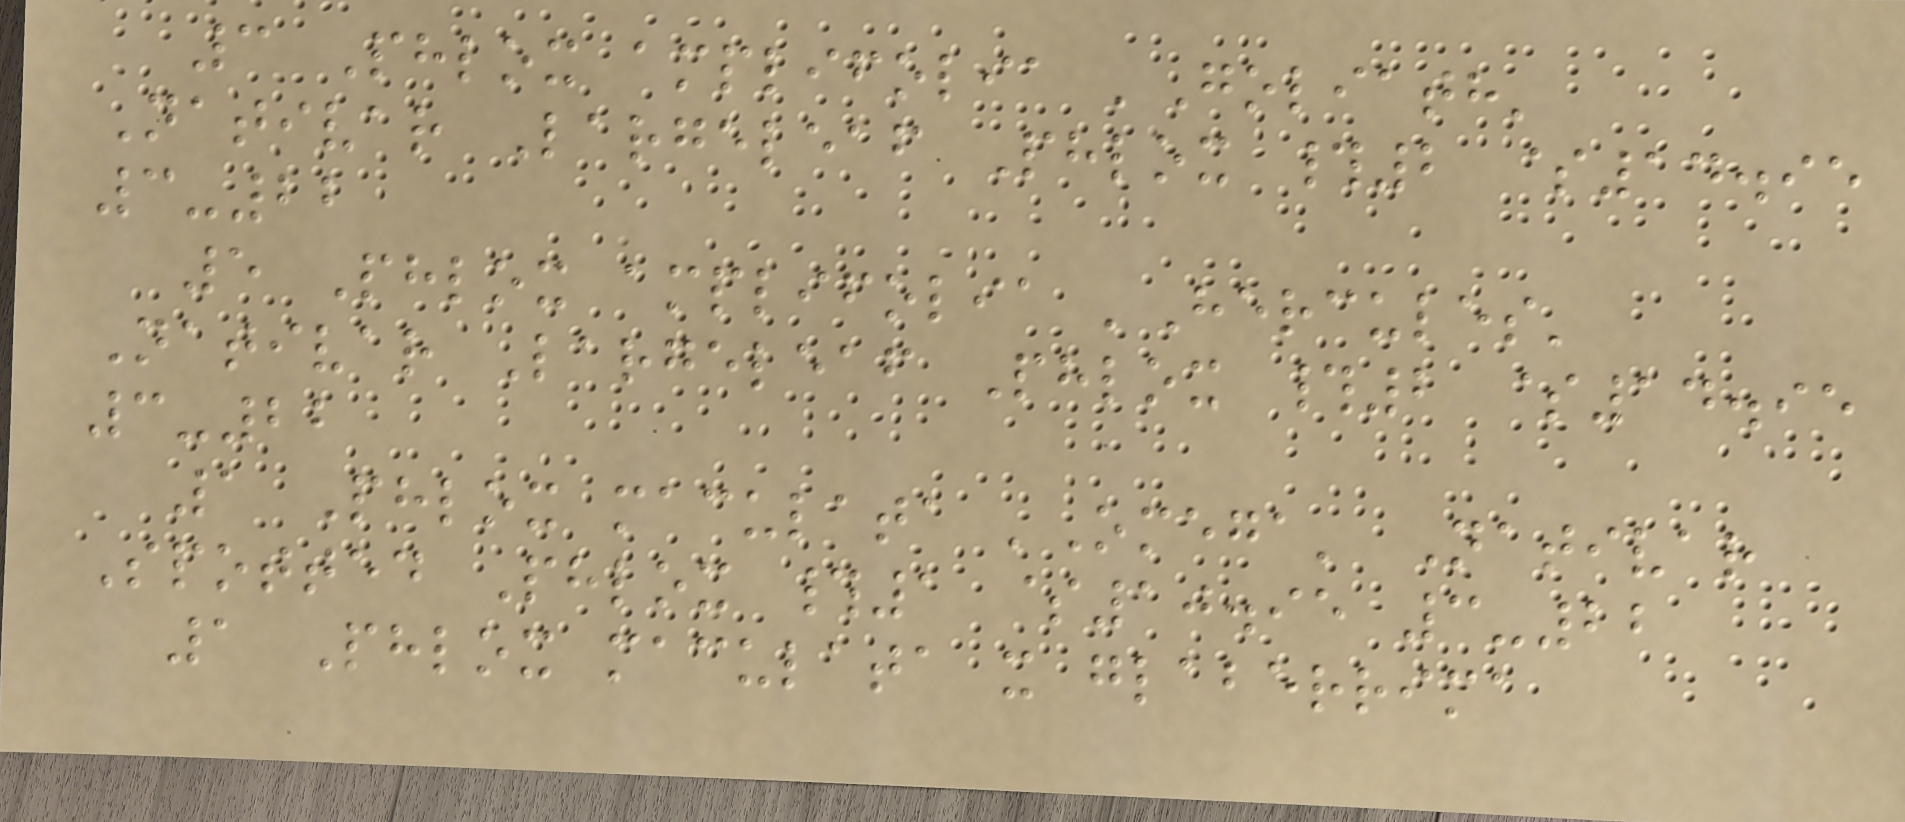3 Phlox amplifolia 'Goliath'
Nativar Largeleaf Phlox #2 $14.95
3-22
5 Phlox amplifolia 'Hercules'
Nativar Largeleaf Phlox #2 $14.95
3-22
1 Phlox maculata 'Omega' Nativar
Spotted Phlox #1 $10.95 3-22
1 Phlox maculata x glaberrima
